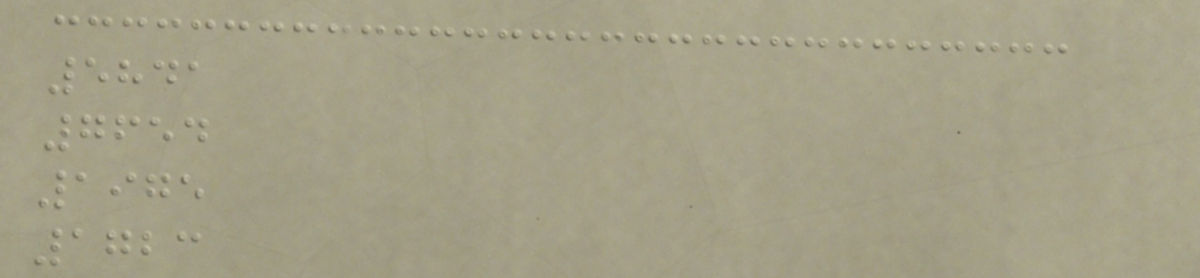5841
7654
1975
1723
